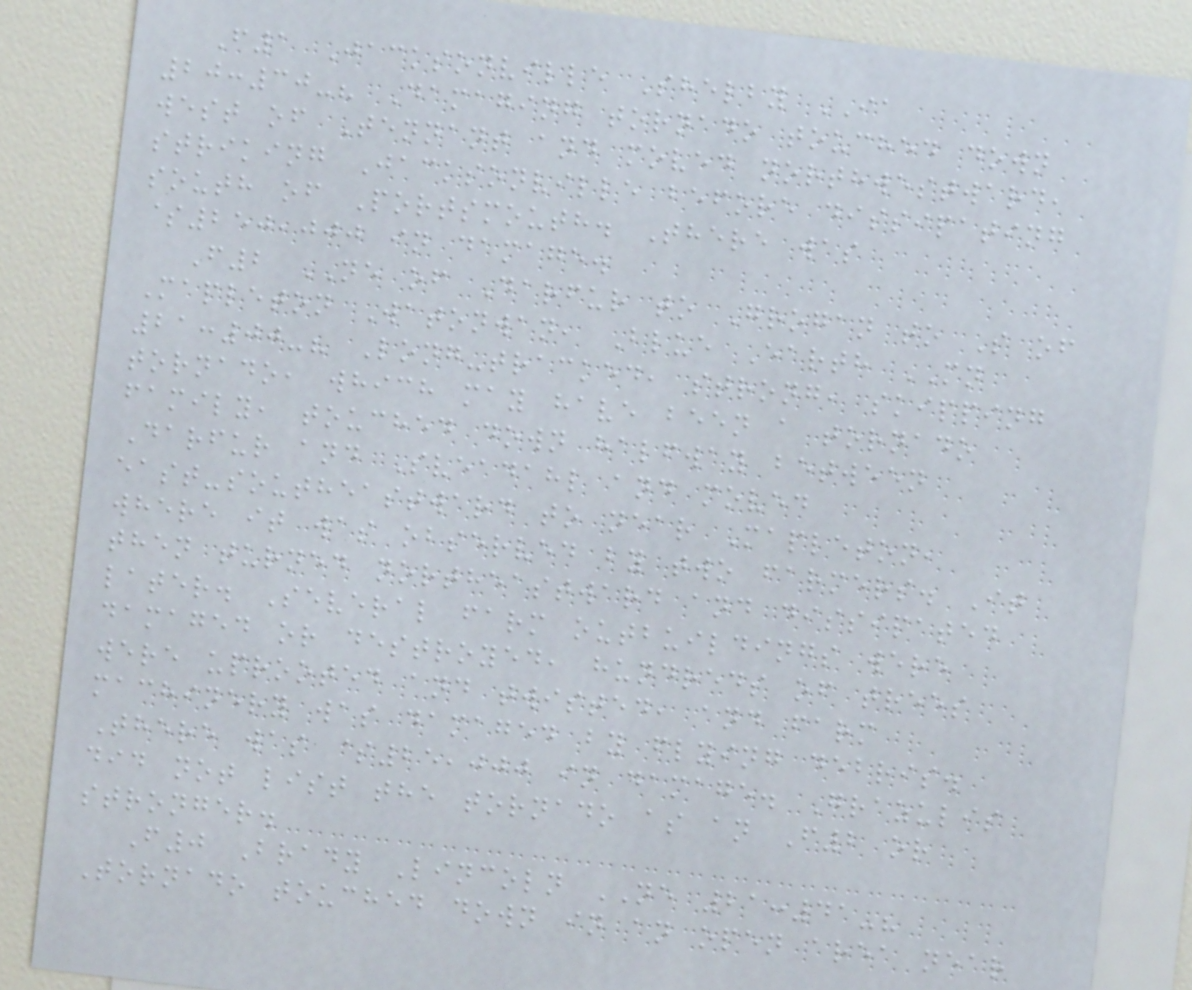F1 Jacksonville Shelby IA
20:30-? Damaging tornado touched down
west of Tennant and moved northwestward,
striking Jacksonville before dissipating
south of Portsmouth. There was
$250,000 in damage.
F2 NE of Darfur to Grogan to S of
Mapleton Watonwan, Blue Earth MN
21:00-? Long-tracked, strong, skipping
tornado, which may have been a tornado
family, touched down halfway between
Darfur and Sveadahl and moved
east-southeastward to near Mapleton,
where it was observed by two farmers. It
then turned northeastward and dissipated
later. Several farm outbuildings were
damaged or destroyed, hundreds of trees
were uprooted and twisted, and farm
machinery was damaged by flying debris.
There was $25,000 in damage. Grazulis
did not list the tornado as an F2 or
stronger.
F0 Brady Lincoln NE 21:41-?
Tornado touched down in an open area near
